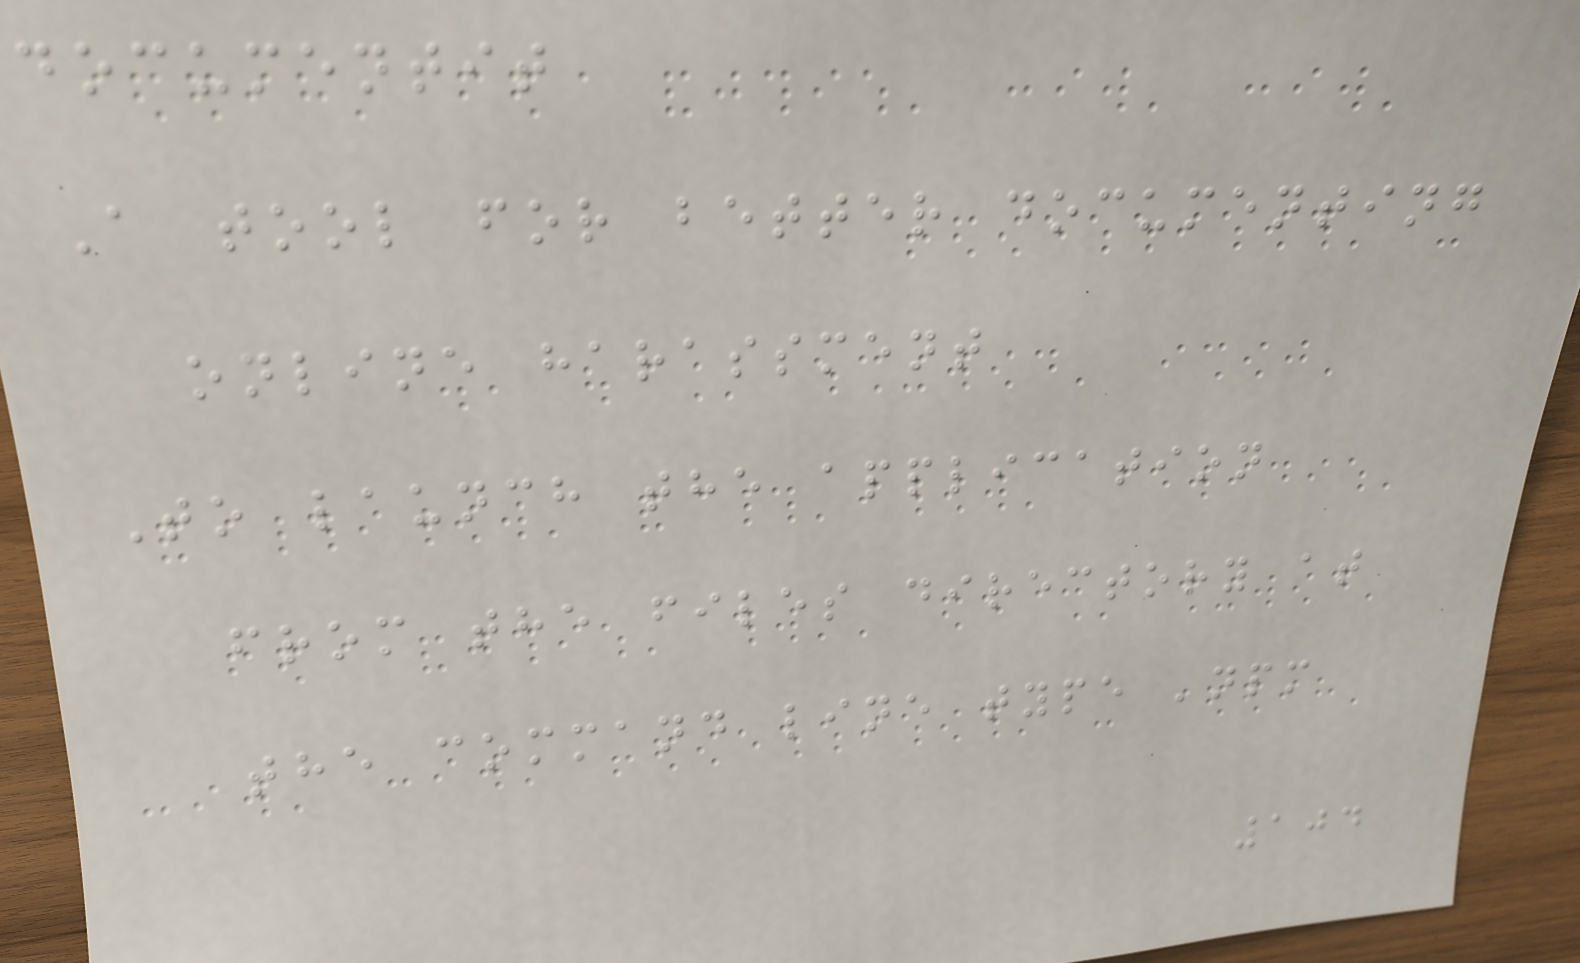documentit
A tool for better documenting
online harassment
To launch the application
from the files directory at
the command line type 'npm
104
